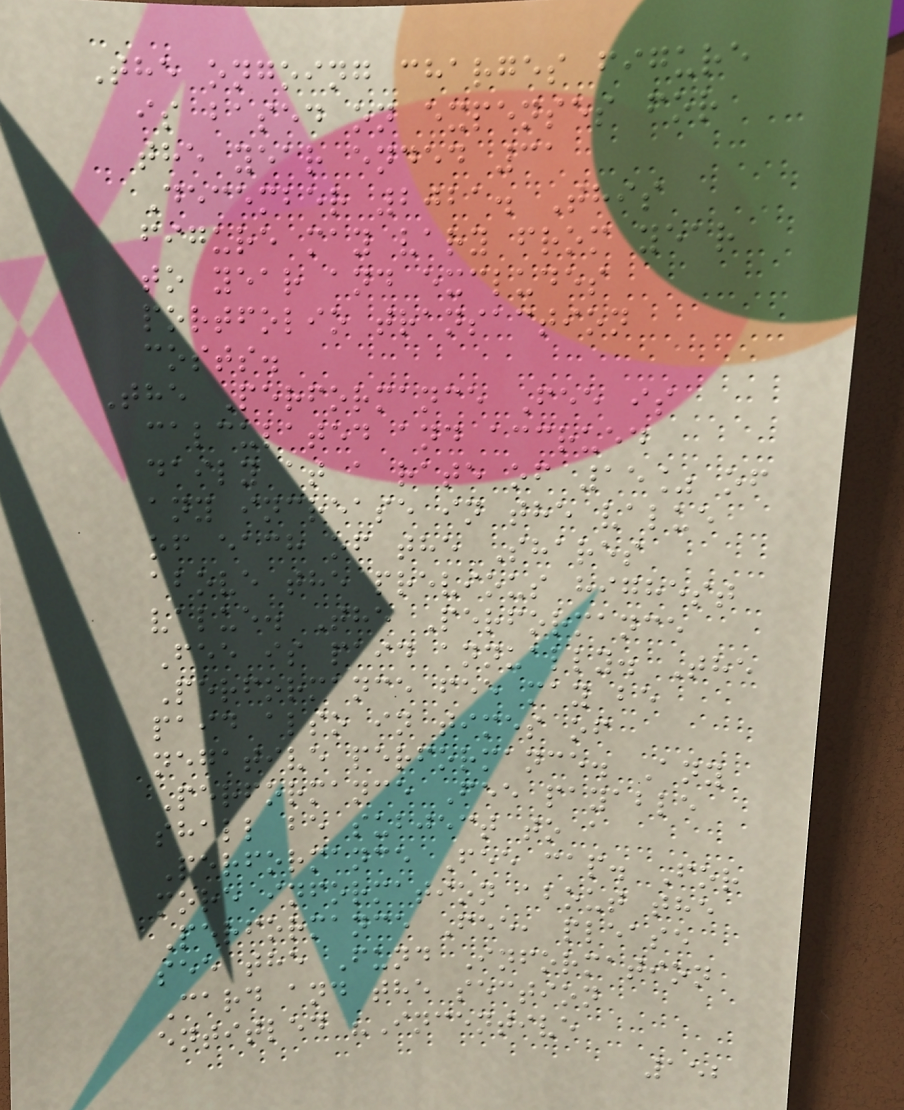The ongoing charges figure
is based on expenses for
the year ended 31
December 2021. This
figure may vary from year
to year and excludes
portfolio transaction
costs.
The Performance Fee is
calculated and accrued
daily at a rate of 15% of
any increase in the value
of each of the Shares
above the previous highest
value. The Performance
Fee is paid annually. The
Performance fee may be
paid also in times of
negative performance. Any
Performance Fee payable
shall be subject to a
Performance Fee cap. For
more information about the
Performance Fee, please
see the Fund Information
Card and the section
entitled "Incentive
152
